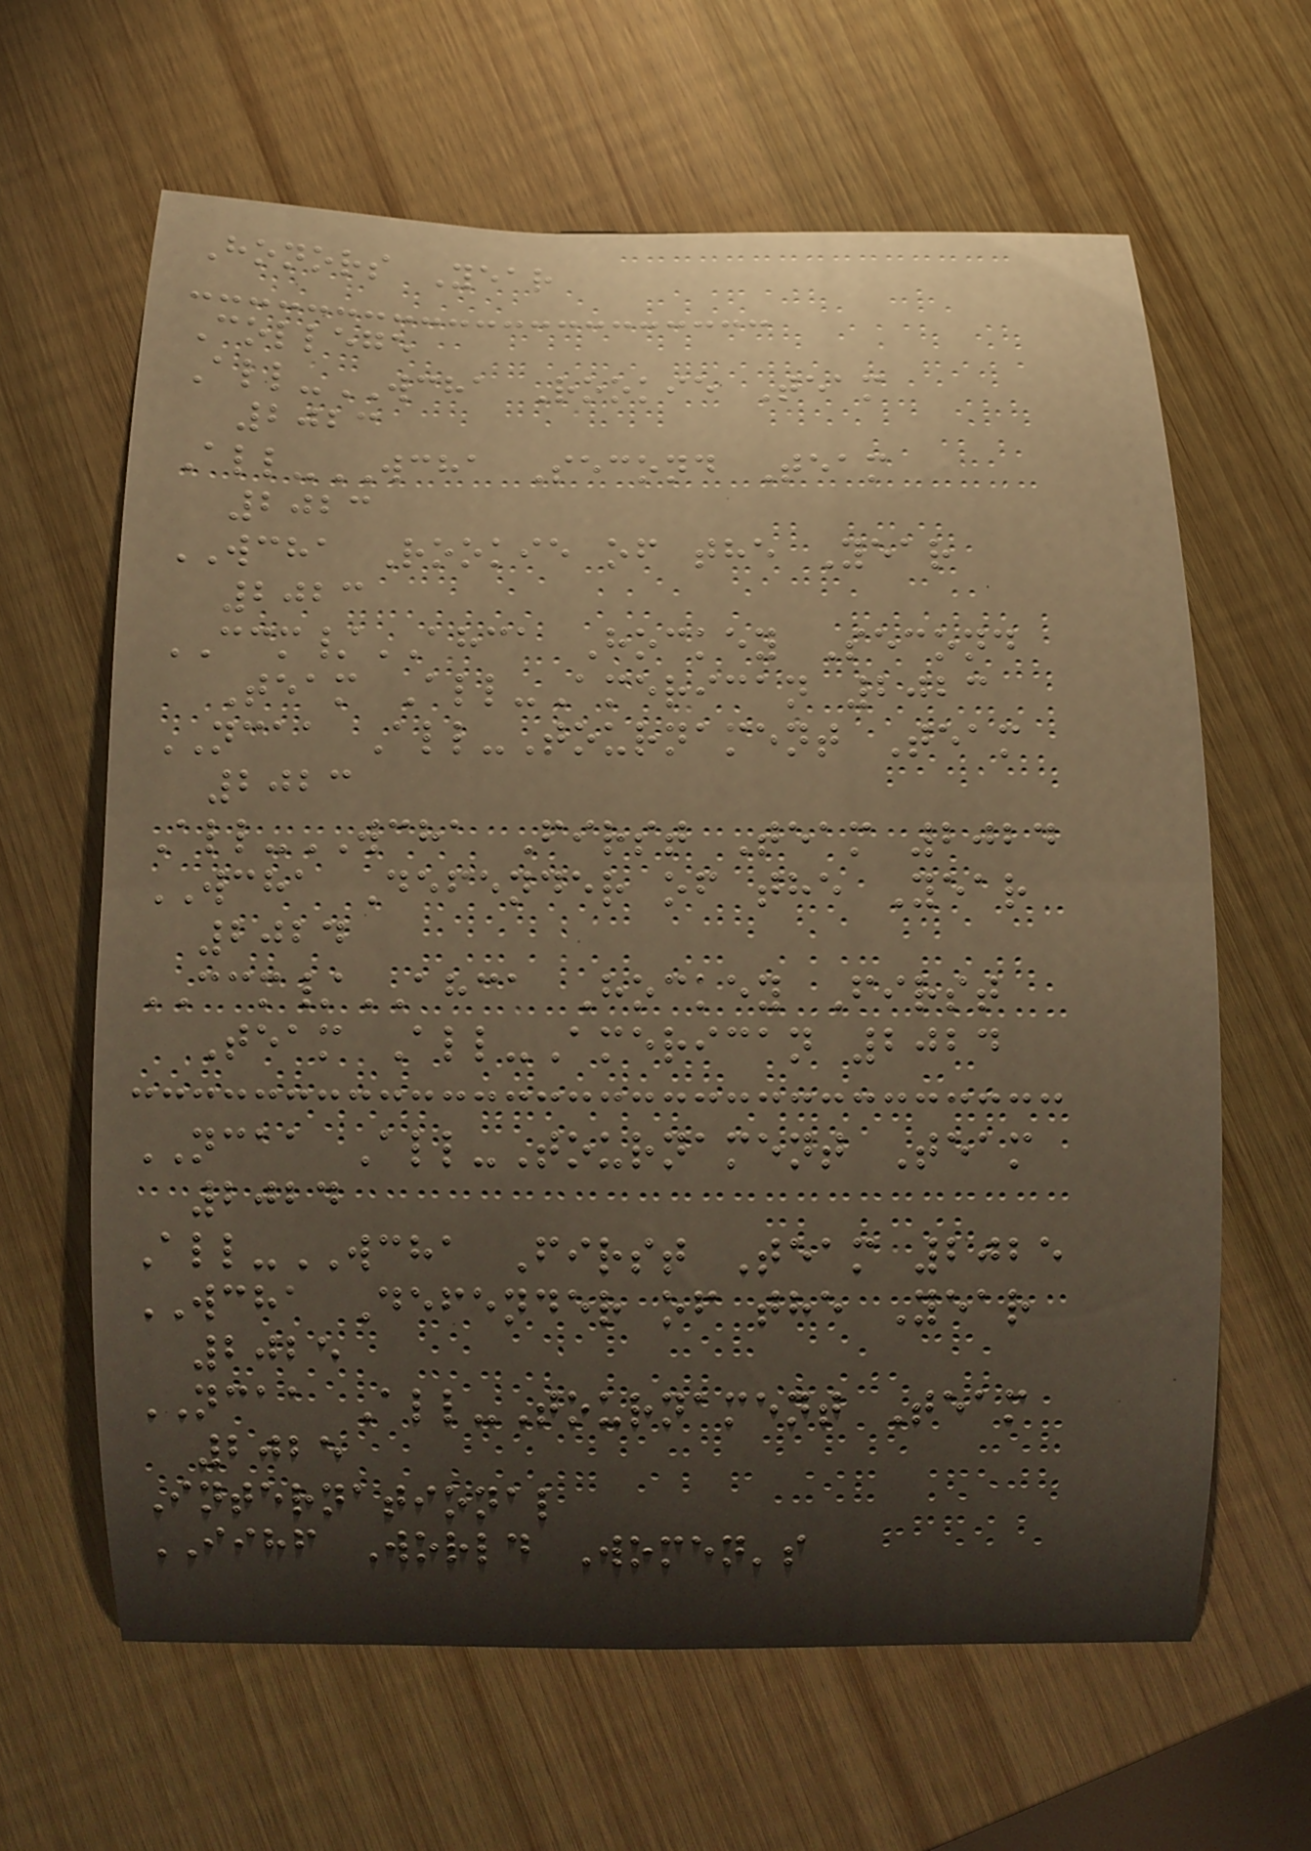Honors Year
College
All-WCHA Rookie Team
2023
All-WCHA Second Team
2023
WCHA Rookie of the Year
2023
CCM/AHCA Hockey Second
Team All-American 2023
NCAA All-Tournament Team
2023
All-WCHA First Team 2024
WCHA Defender of the Year
2024
CCM/AHCA Hockey First
Team All-American 2024
NCAA All-Tournament Team
2024
All-WCHA First Team 2025
WCHA Defender of the Year
2025
NCAA All-Tournament Team
2025
International
IIHF World Women's
